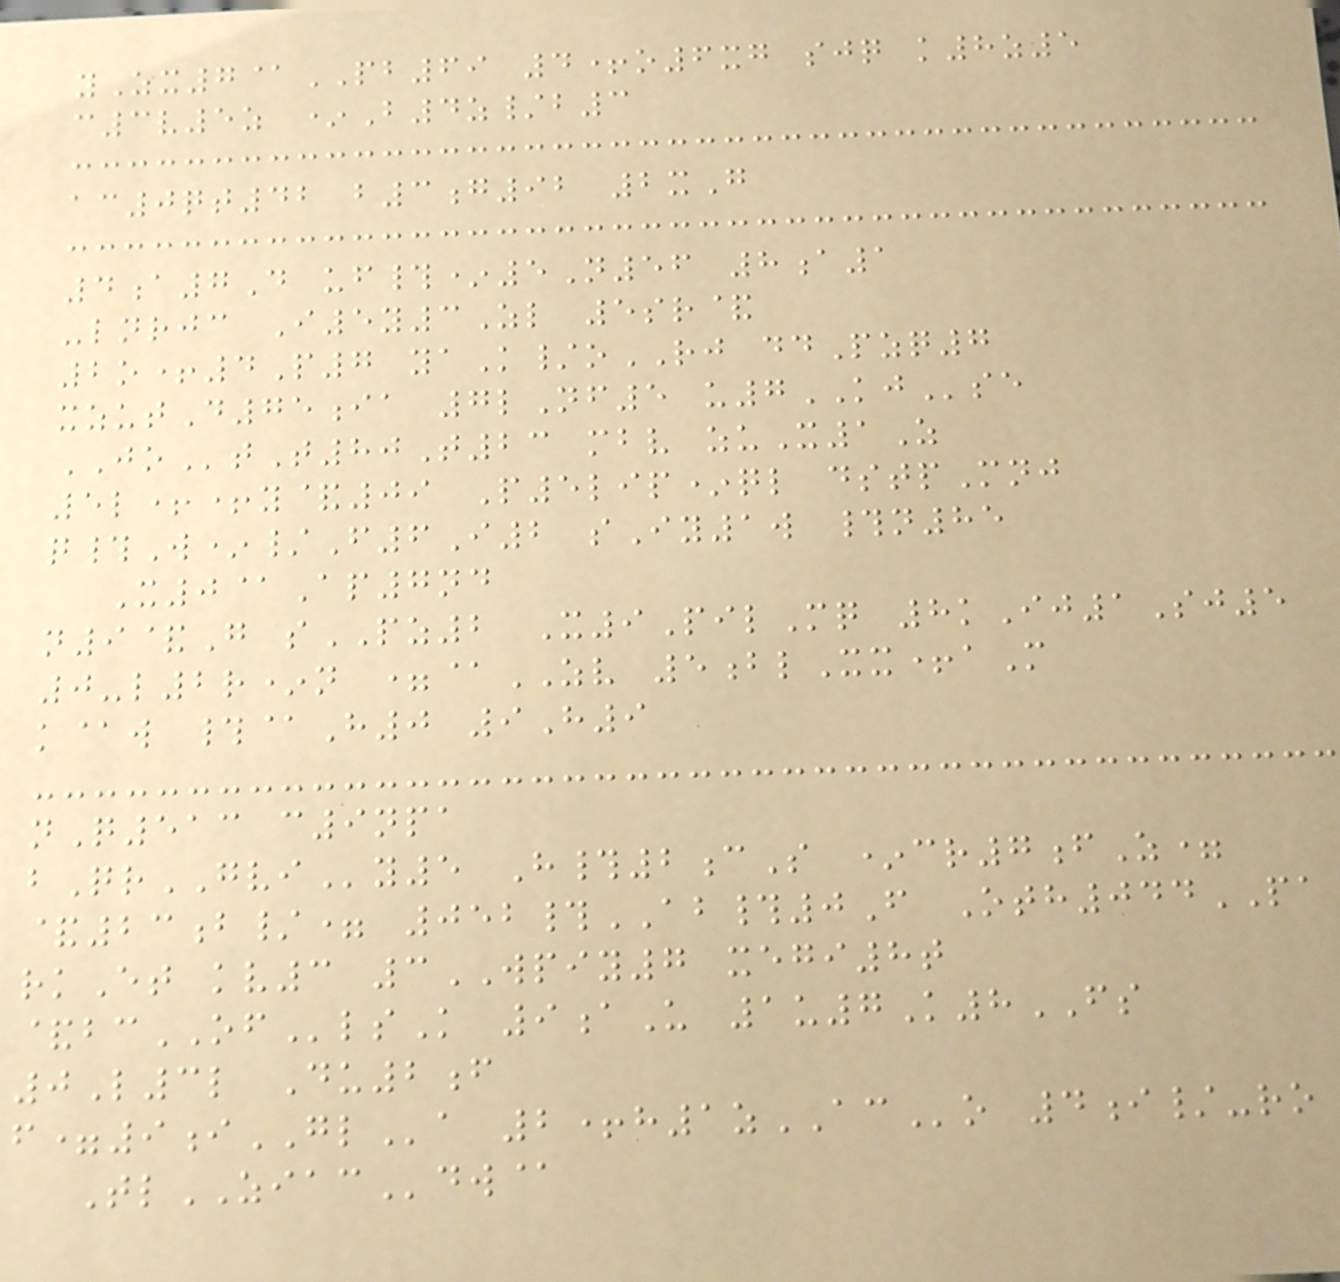yZx7@PB69 4+o6xg sjq k8z5
c3v5z *B4z/b3
ac0qt42 b3g92 2xG
4a7D uf#*5N56 8a1
-lnrjc I5y3Zl 5sr&
2o+4P7 yaK/oRJ ddPzq7
xzutD75ia 7lNf5 u7KJse
JOtT80T23 mbv zuX1Z
5l++y&09 P5lip*ql dstpMnj
q#W*/F6I2 sIy1w #n85
X0@Ap7nd
n9&G sPZ2 X9PilMq 8kIj1Sj5
0-l2r*n =@ZV 5blXx+aM
k@w #@H0 9H9
nQ513 c9npa
bQrGVIy5 H#2cS *cr7fZ=
&23b/= 052#AB#0F Oth044PA
rkEt kv3 3WPIY7 xegi8t
&bcOFlsK 9aU 1u7K8FS
0L3l Du2f
f=9iGLa 2+h1zACo 4i/-ro
TlZIACdw@
